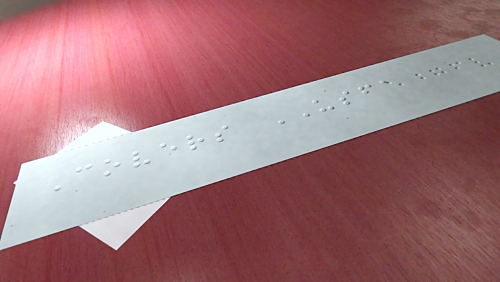Covers USFA
